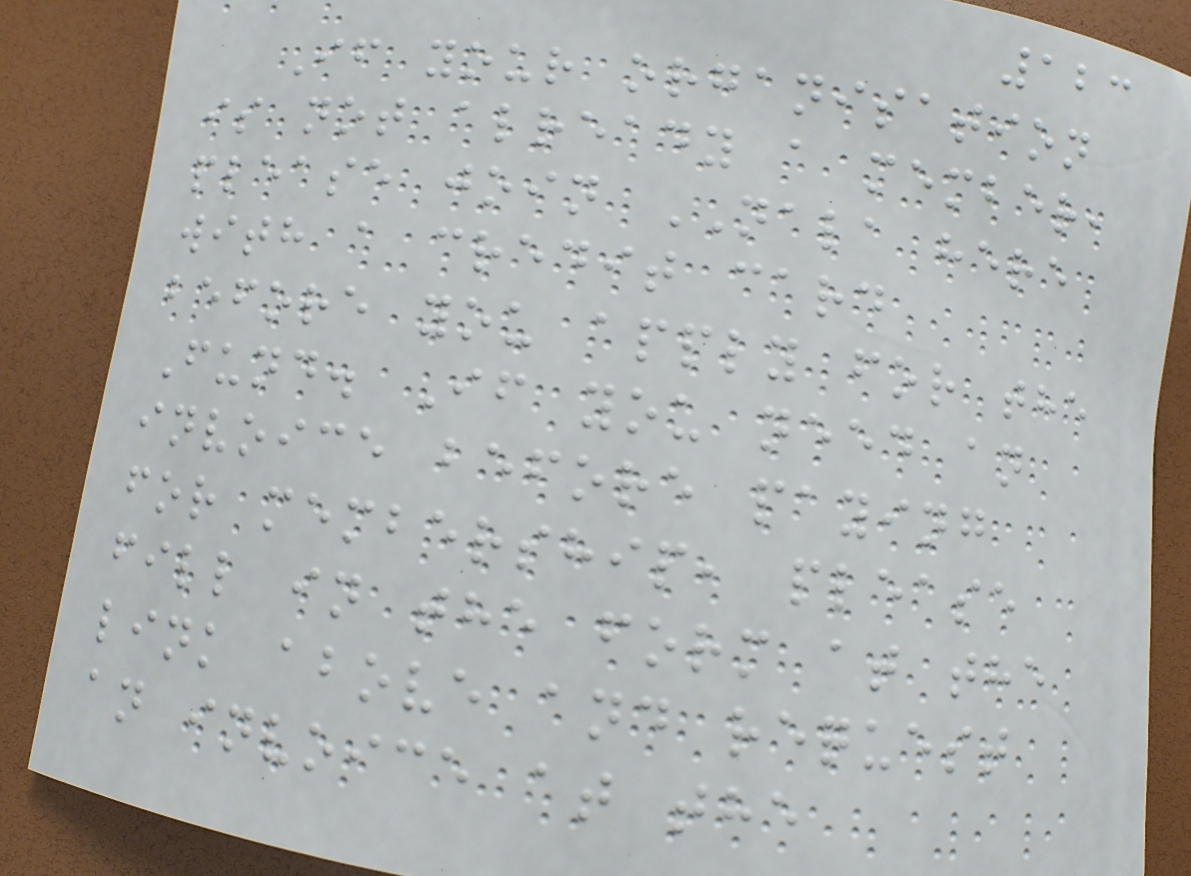123
If your organisation
is not already a member,
please join NALA here
with a credit card
before you apply for the
Fund. If you need an
invoice before paying
for membership, please
fill in the form at the
link above and request
an invoice at the
